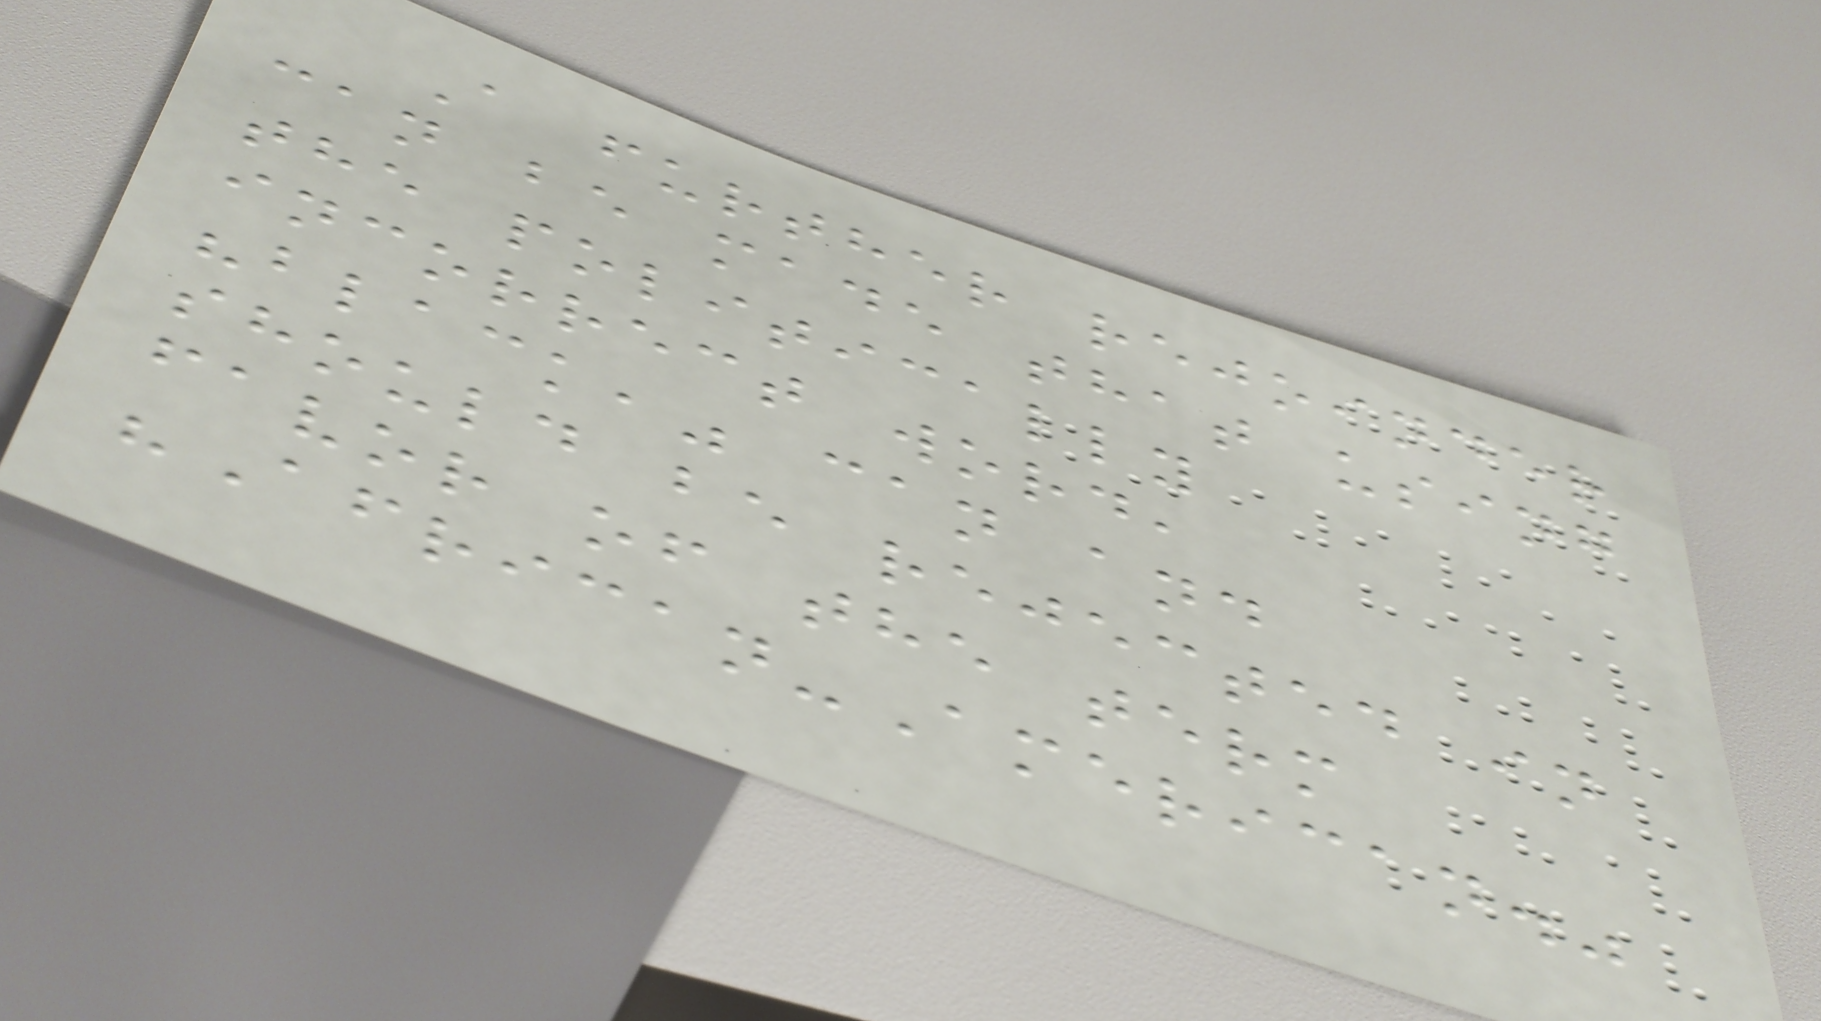A further rejoinder
can be made that using
the politically
incorrect word,
"black," can and
should be rejected in
favor of the term
"African-American."
